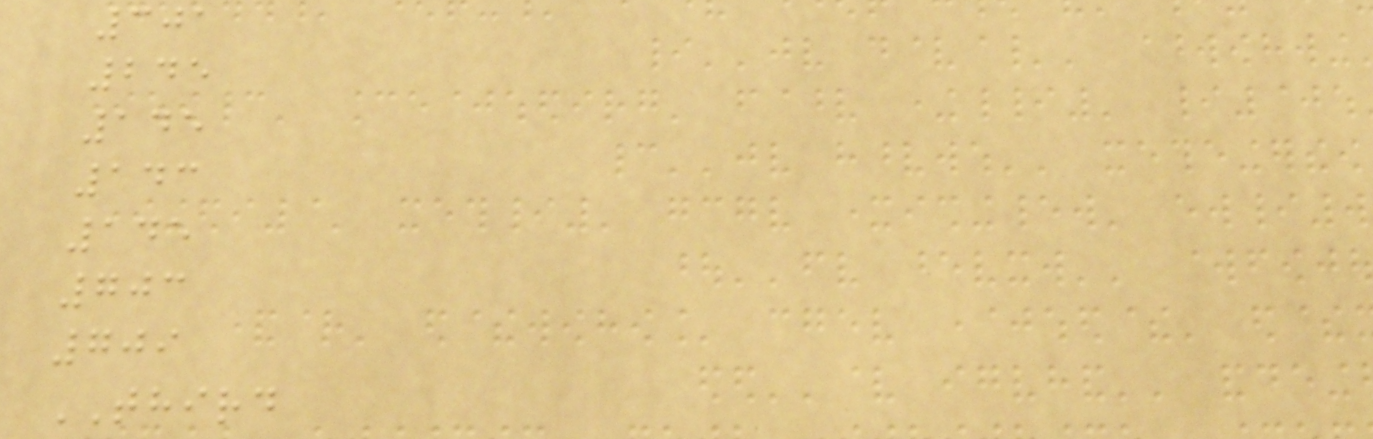301
245
145
143
145
703
709
THIRD
